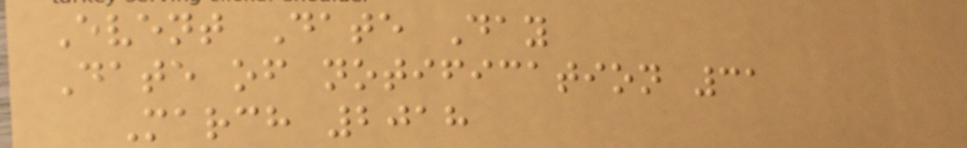Event Date Day
Date of notification 31
March 2018
